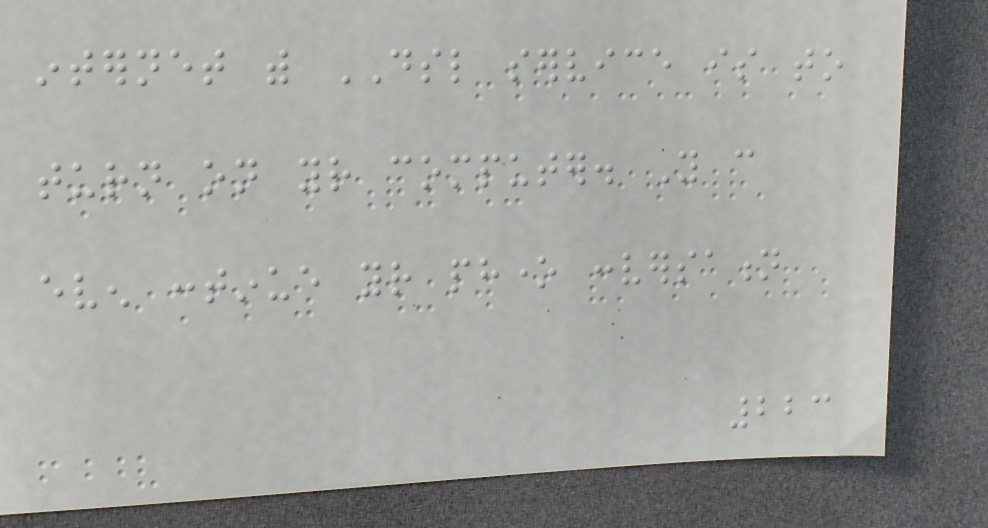internet with DSL service is to
turn on your computer. You can
even continue your phone conversation
223
